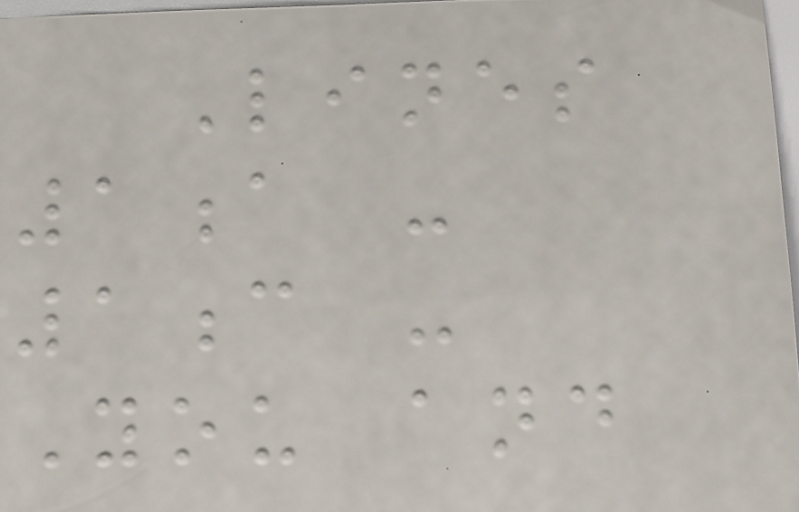Lines
1a -
1c -
You and
